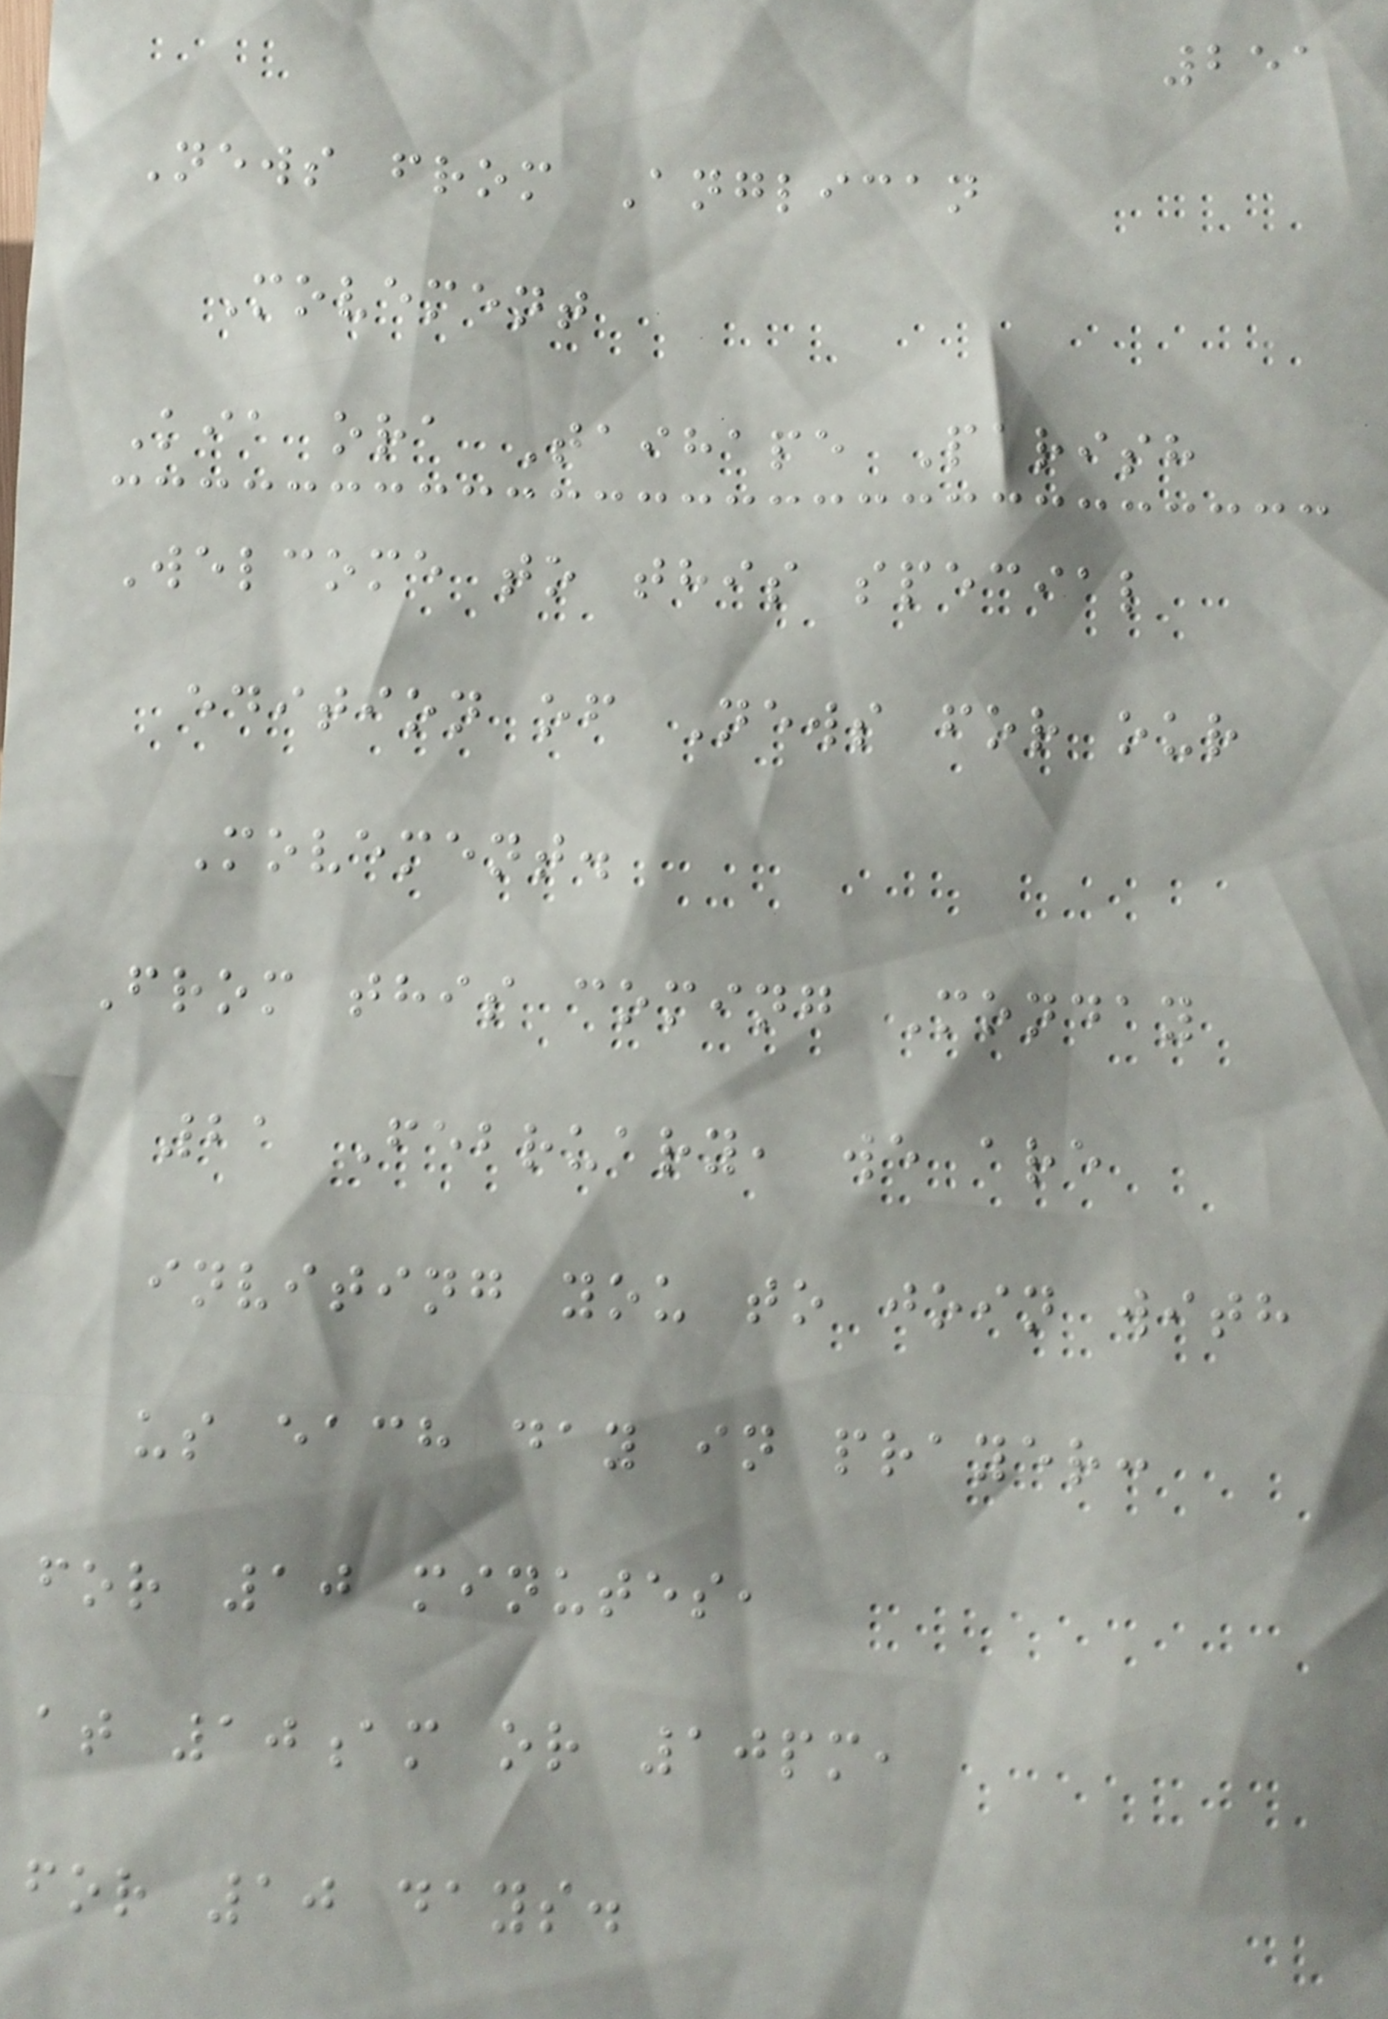251
News from Anglican
Movement
Kia ora Taihape Parish
Welcome to this special
edition of News for our
Movement.
From this coming Monday
21 February, we are
inviting you to join with
us each day in prayer:
for 10 minutes,
at 10am or 10pm,
for 10 days.
